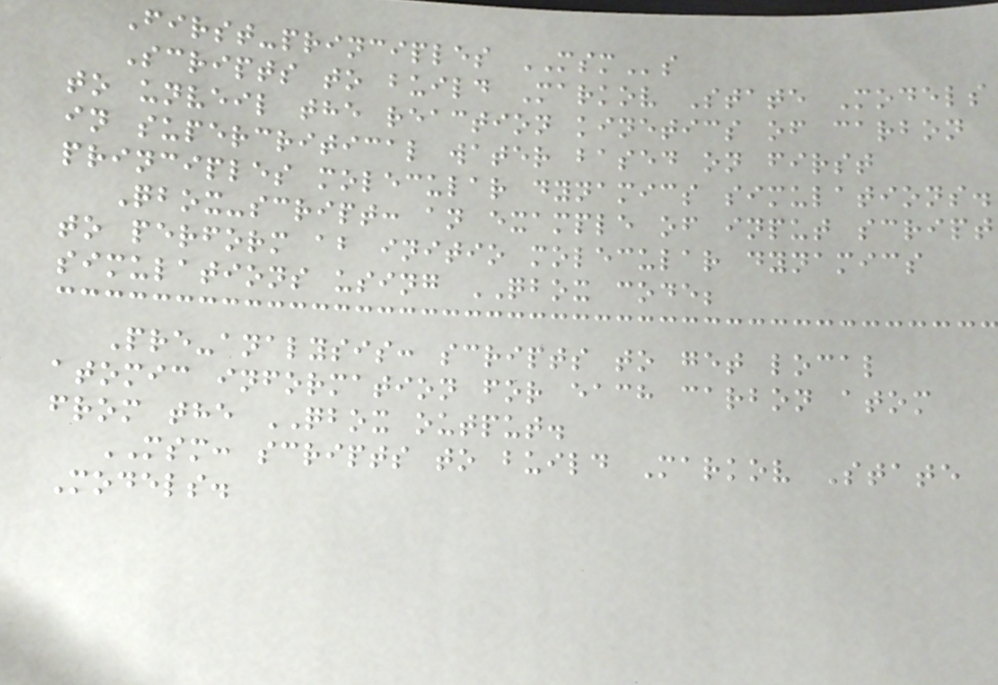First-principles MSMs
Scripts to build Markov State Models
to unveil the reaction kinetics of carbon
in supercritical water based on first
principles molecular dynamics simulations.
Qbox-script: an example of input script
to perform ab initio molecular dynamics
simulations using QBOX code;
Pre-analysis: scripts to get local
atomic information for each carbon atom
from the QBOX output.
MSM: scripts to build Markov State
Models.
